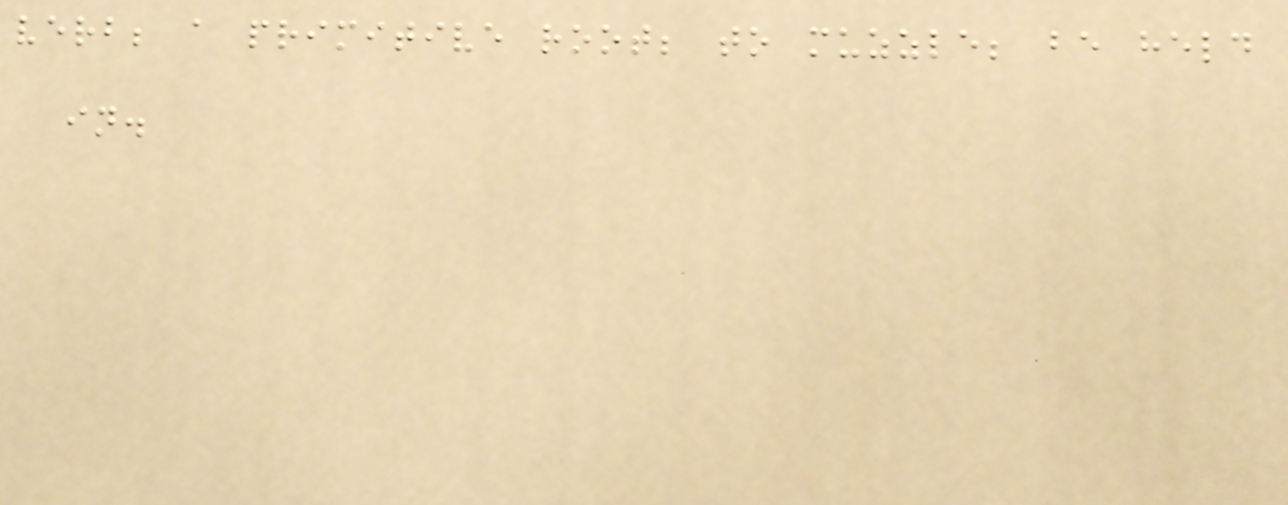verb; a primitive root; to muzzle; be held
in.
